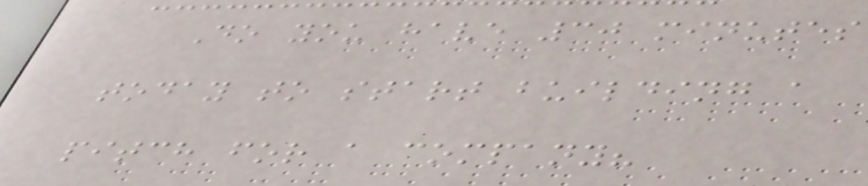Do you have 30 minutes
today to start building a
pitch for a company?
